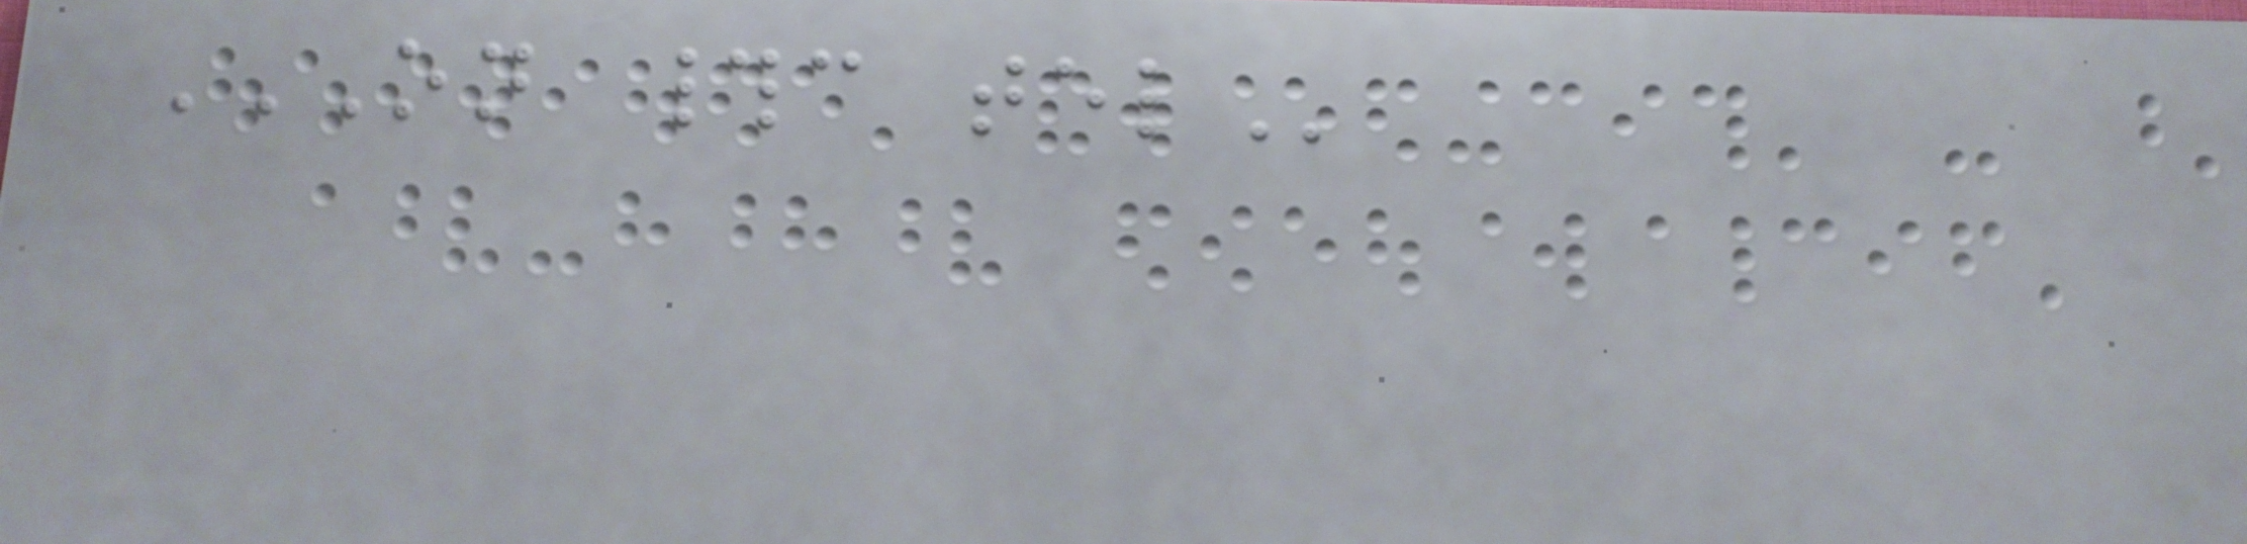ON #C TEL
